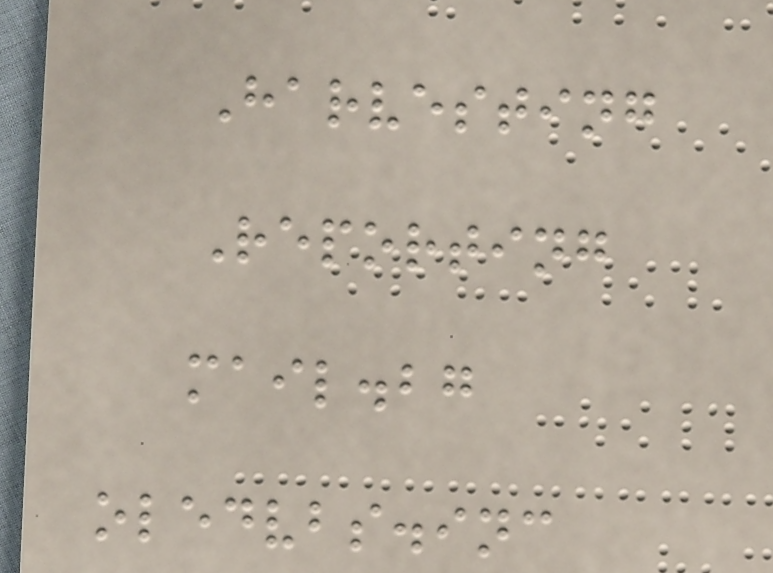Harvesting
Reporting
mail.bg
oledvbs.inc
